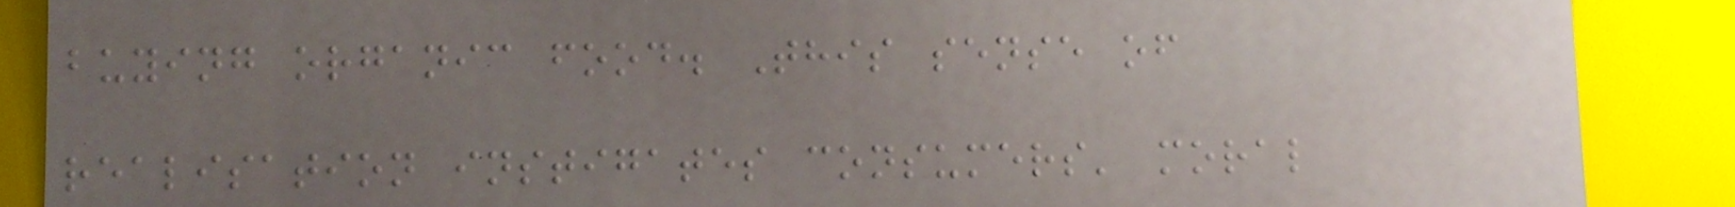buying organic food. This sense of
realisation instigates consumers' moral
